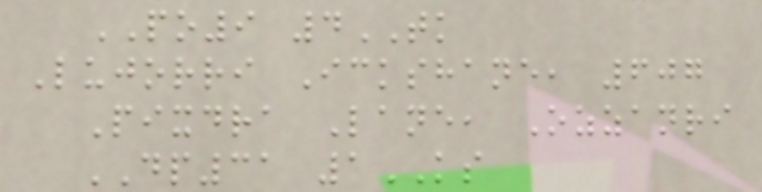PO9 4TK
Lujorri Ickshane, 607
Pixdra Lane, Ozzanri
DP31 1KS
